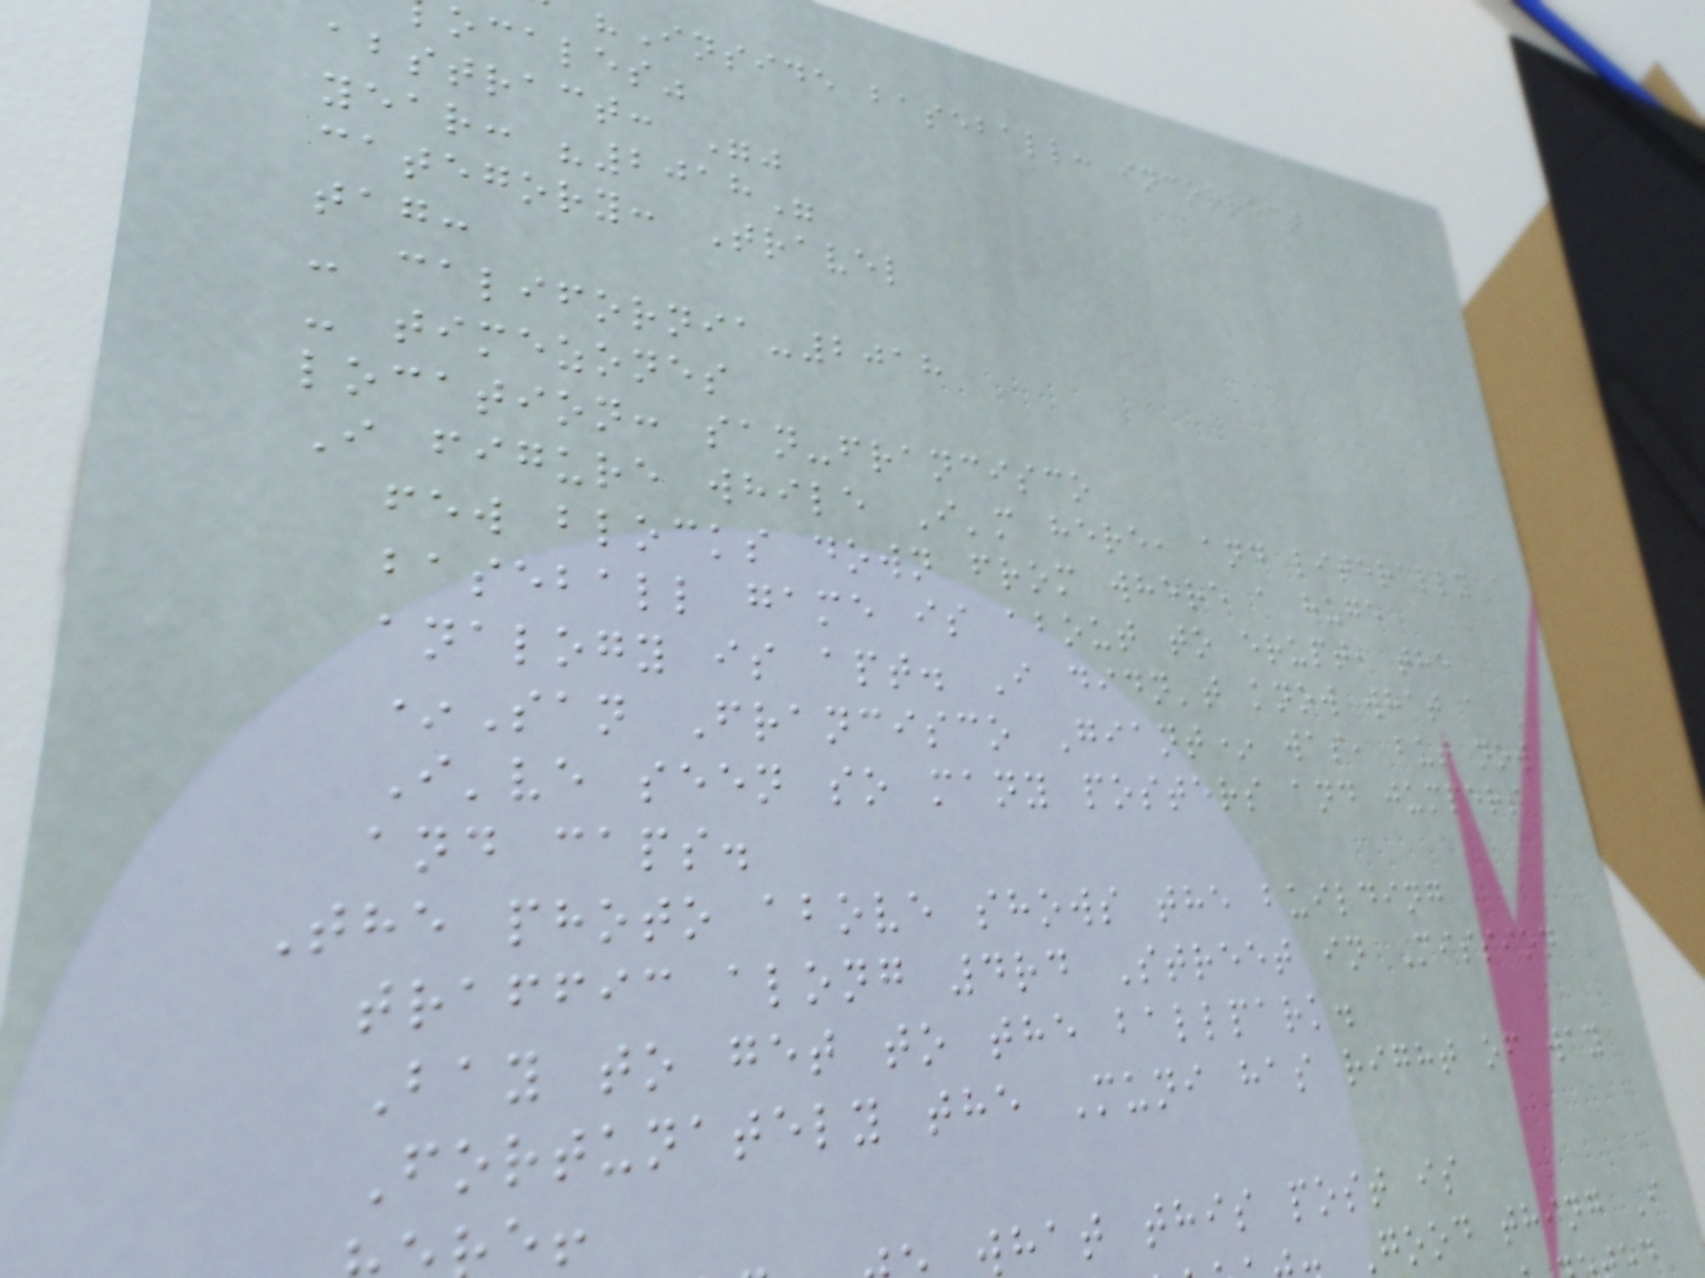"Inside baseball: incorrect
ocales"
abstract: ""
year: "2018"
category: Travel
tag:
- california-2018
- timezones
location: san-francisco
I figure while I'm here, and literally a
few blocks down from where a huge
baseball game is about to erupt, the
analogy is apt. I didn't know what a
*San Francisco Giant* was, but now
I've seen so many posters and jumpers
and caps.
The photo above shows the building
traffic along 4rd Street in Mission
Bay to get to the ballpark.
Fortunately the Muni has right of way
hat this post is
Good thing I
